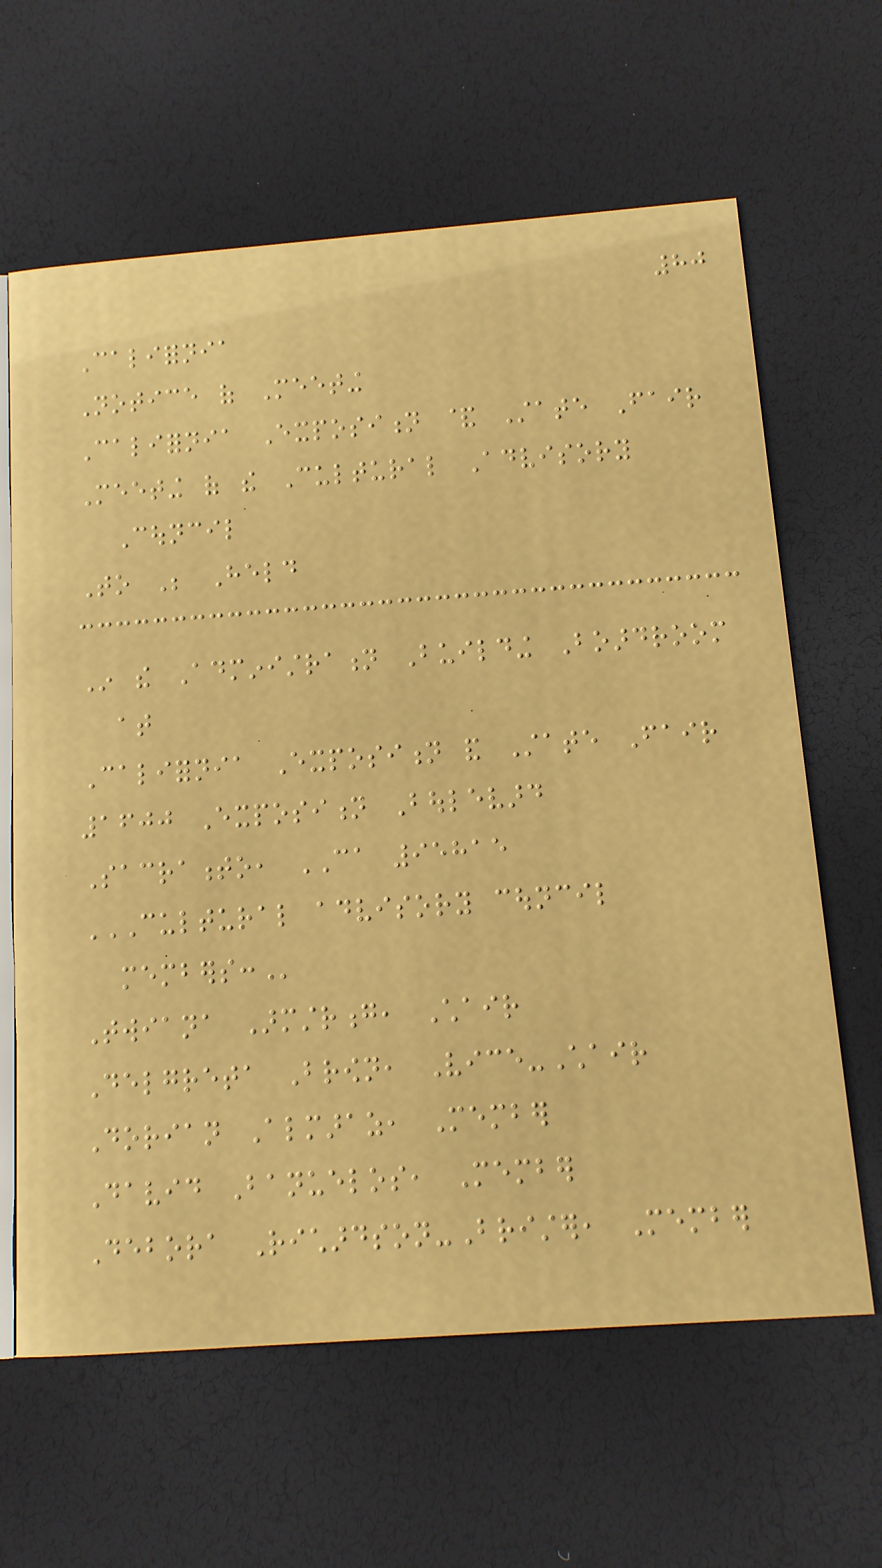80
California
Notice of Meeting
California Exposition & State Fair
Meeting of the Cultural Advisory
Council
To Be Held
In the Administration Building Boardroom
at
California Exposition and State Fair
1600 Exposition Boulevard
Sacramento, CA 95815
CULTURAL ADVISORY COUNCIL
MEMBERS:
Twiana Armstrong, Chair
Delgreta Brown, Vice-Chair
Dorian Almaraz, Member
David Banuelos, Member
Debora Richardson-Brister, Member
